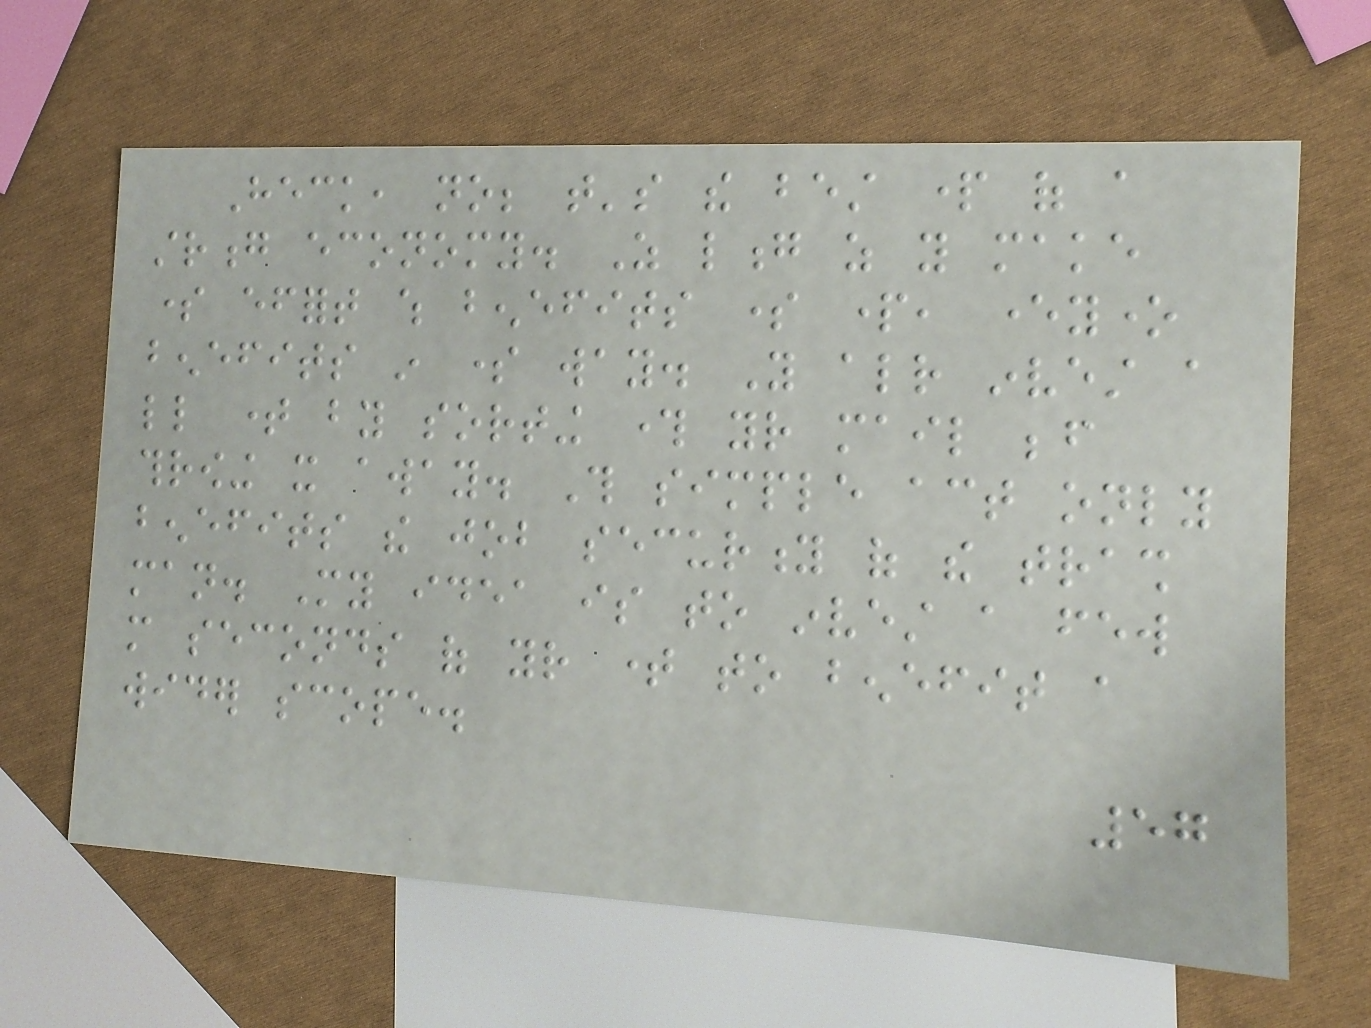Heck, no; that's the best part of a
strong economy. As long as you make
some effort which benefits some part, everyone
benefits in some way. You already invest a
little time by sorting through your mail before
throwing it away. This simple act only
benefits the job security of the trash
man. My idea is to invest a few
more seconds of your time to benefit a
wider scope.
57
